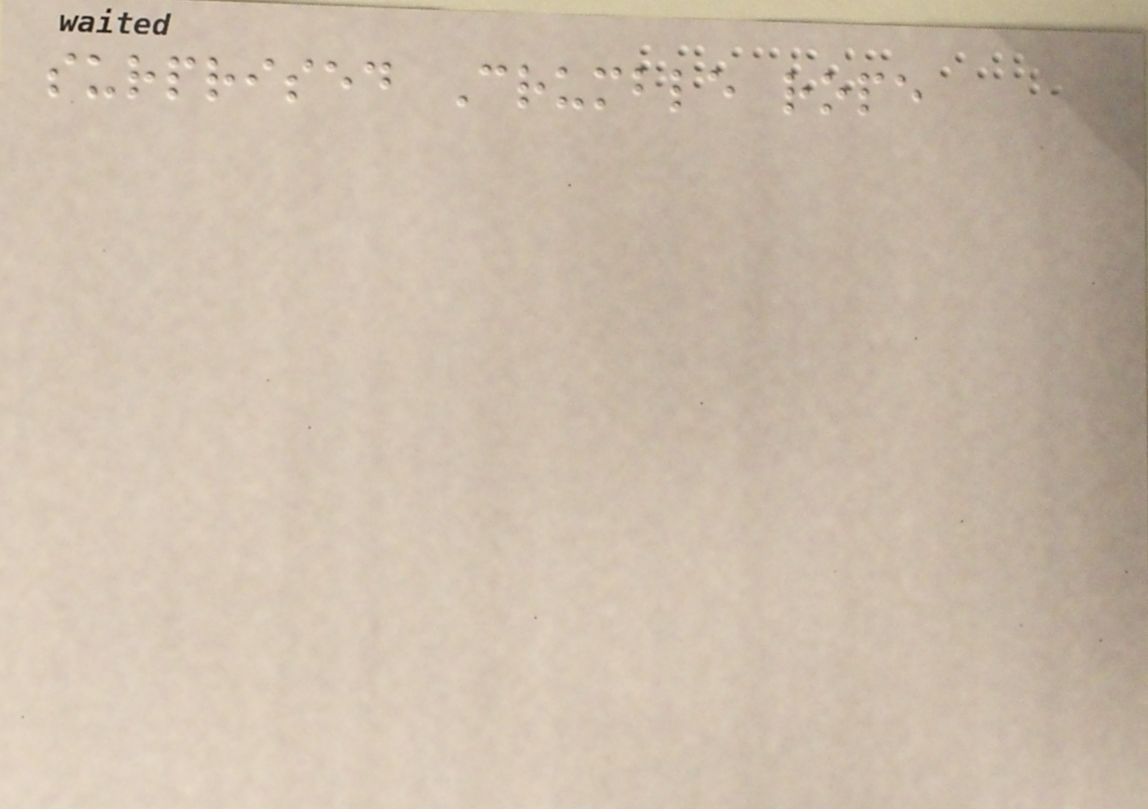surprised Crumble rope
